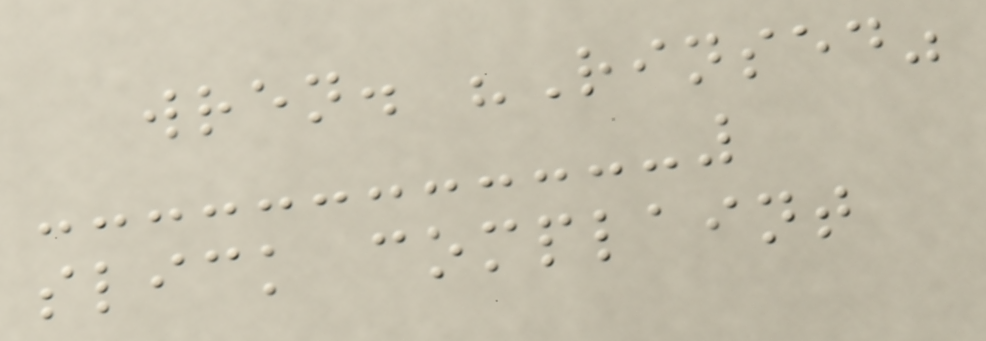wren. "Rinsed"
slick complaint
